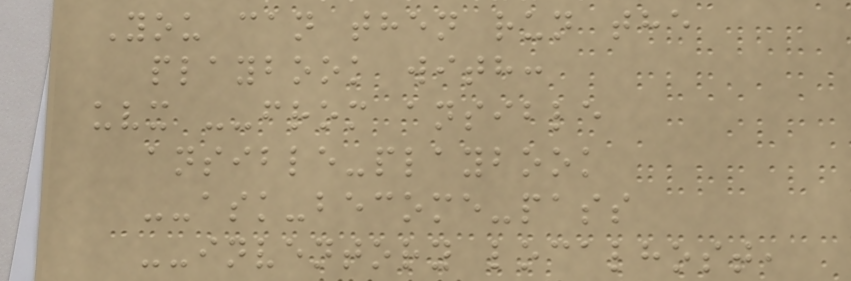You can then run the
playbook with:
uvx --from ansible
ansible-playbook
--ask-become-pass
--inventory localhost,
